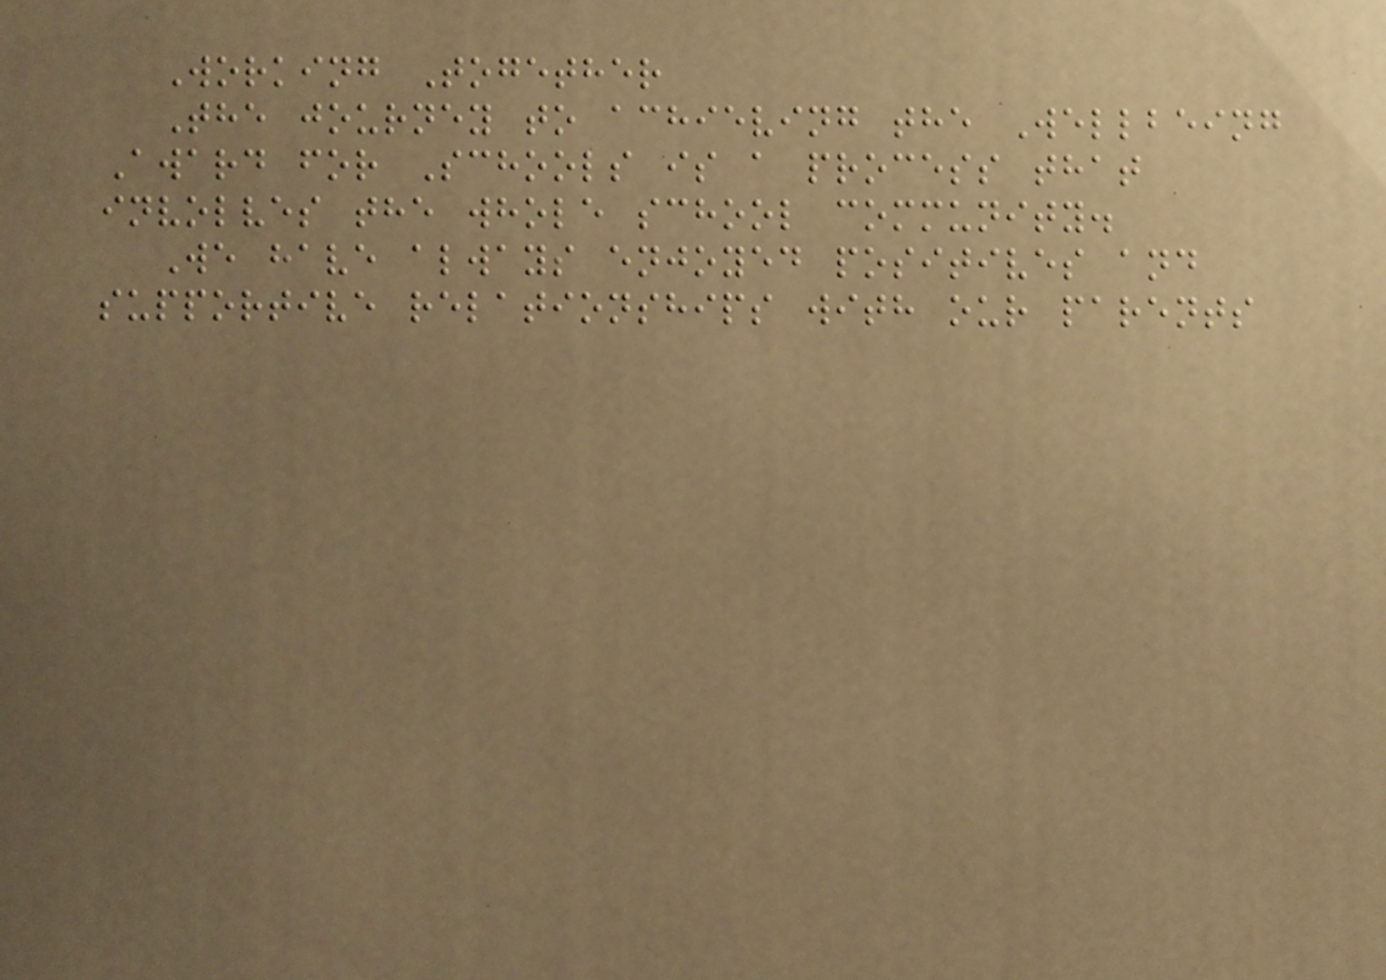Working Together
The journey to achieving the Wellbeing
Award for Schools is a process that
involves the whole school community.
We have always enjoyed positives and
supportive relationships with our parents
